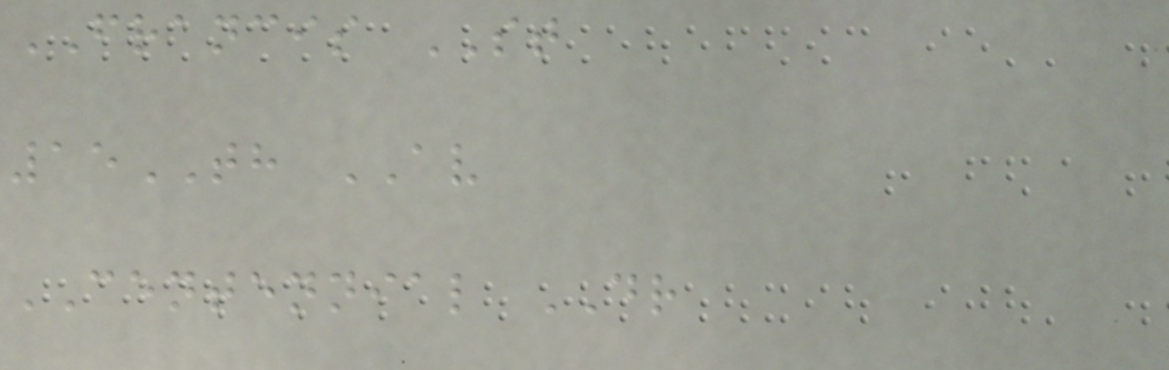FRANCIS ST
15TH AV
CENTENNIAL DR
